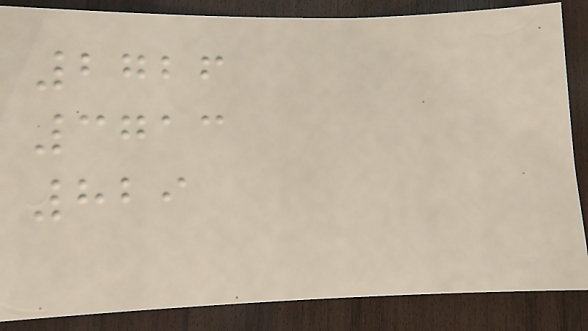2726
3713
829
